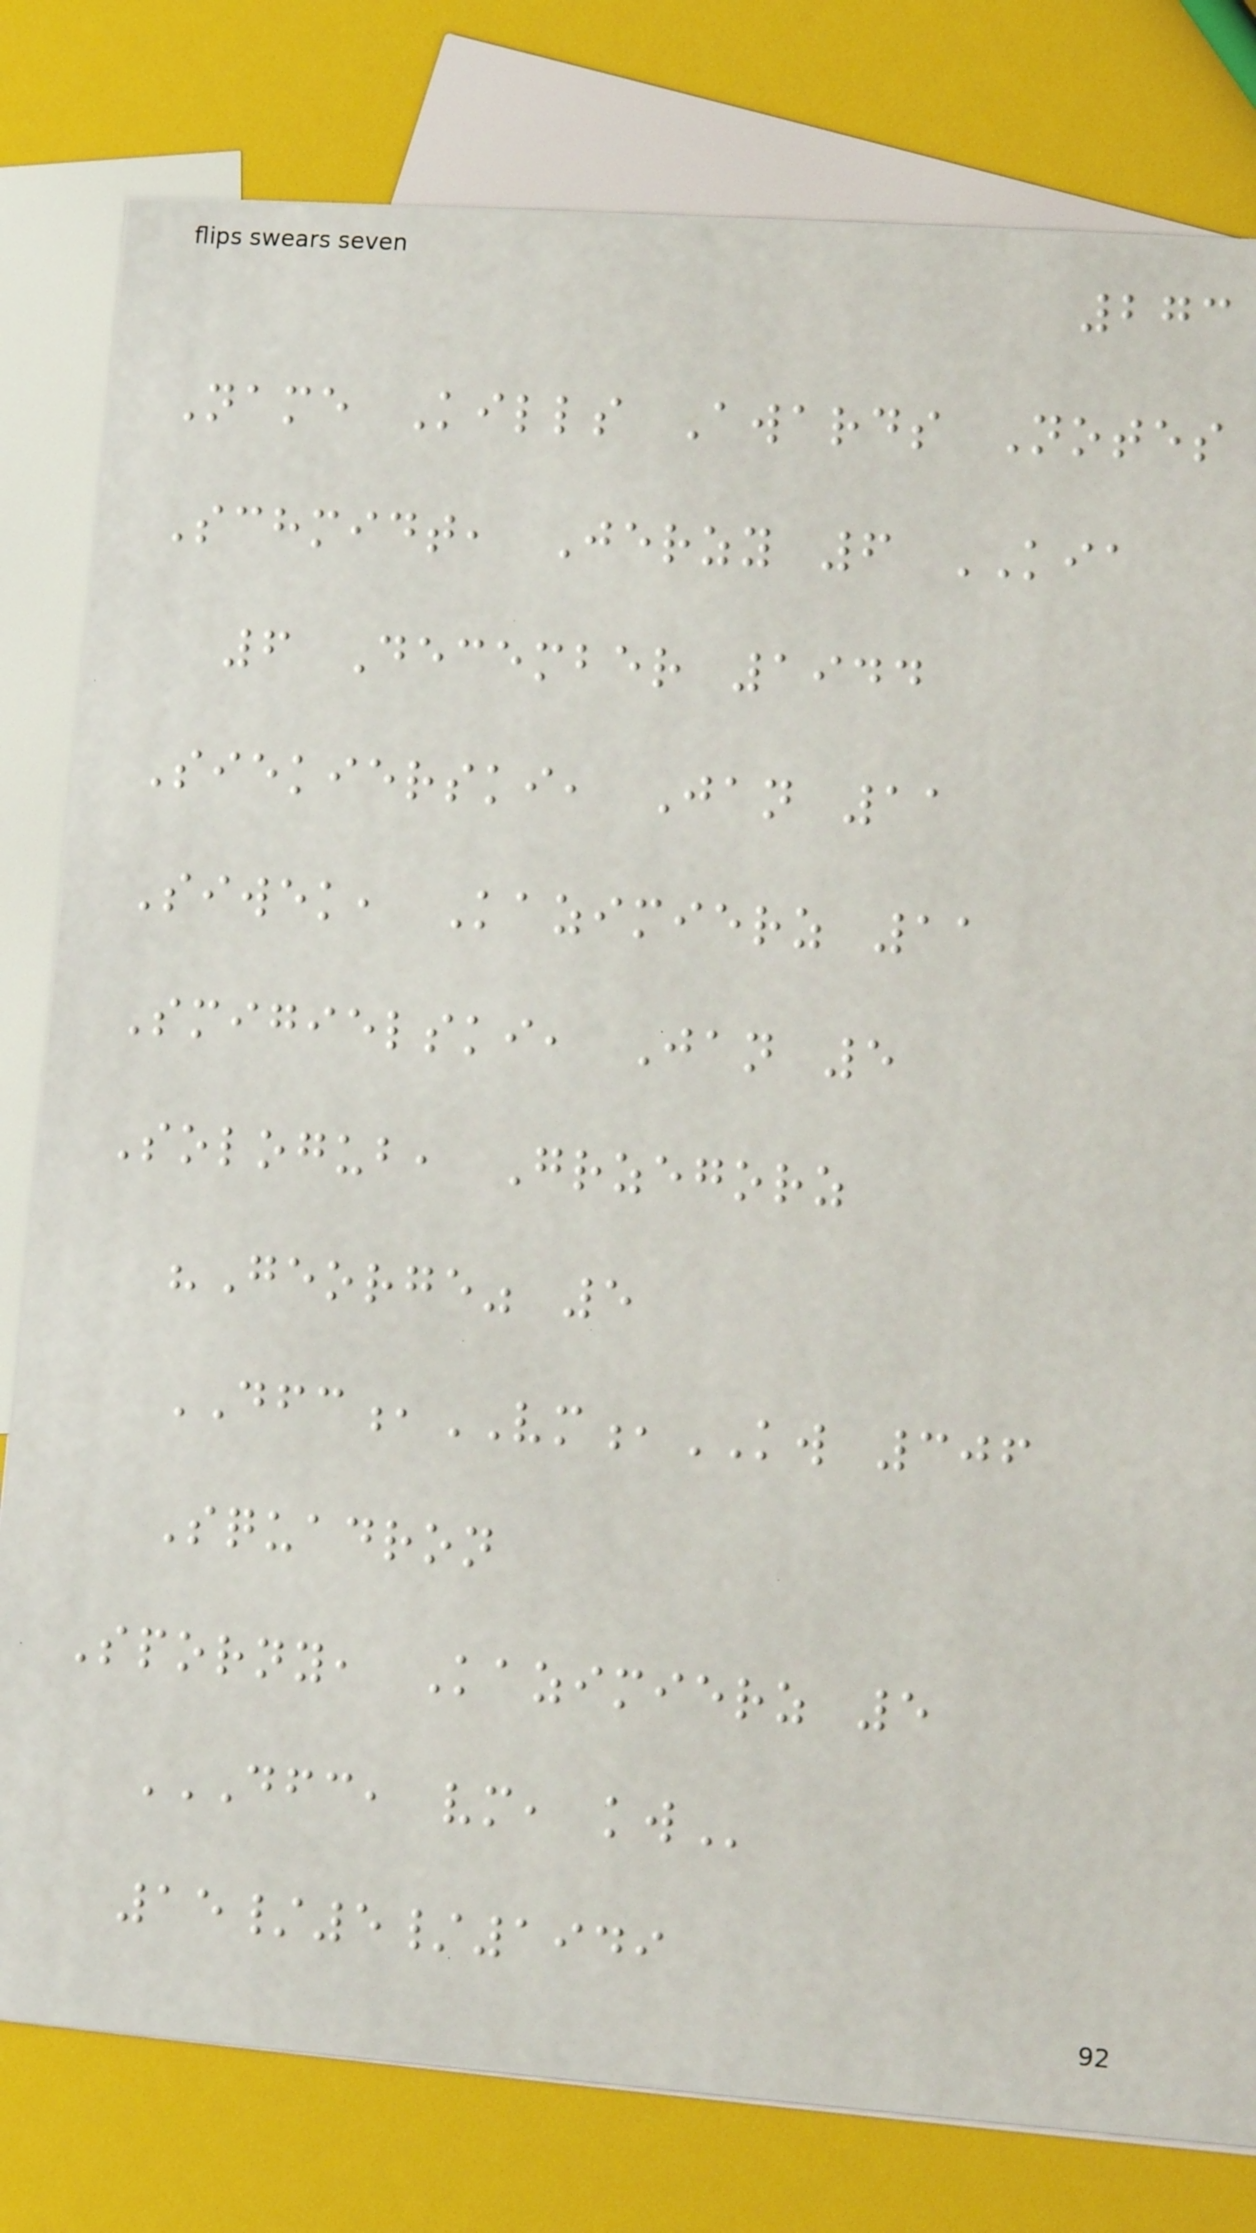273
Name Kills Awards Notes
Schmidt, Jerzy 6 KIA
6 December 1944
Siekierski, Jan 11
Siwek, Kazimierz 11
Smigielski, Jan 5
Sologub, Grzegorz
"George" 5
DFC,VM,KW 306
Squadron
Sporny, Kazimierz 5
DFC, VM, KW
15/5/1949
